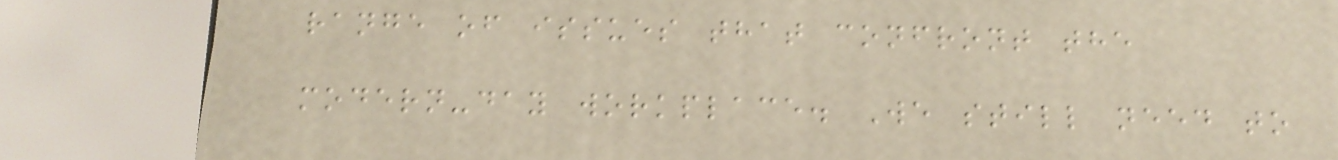range of issues that confront the
modern-day workplace. We still need to
